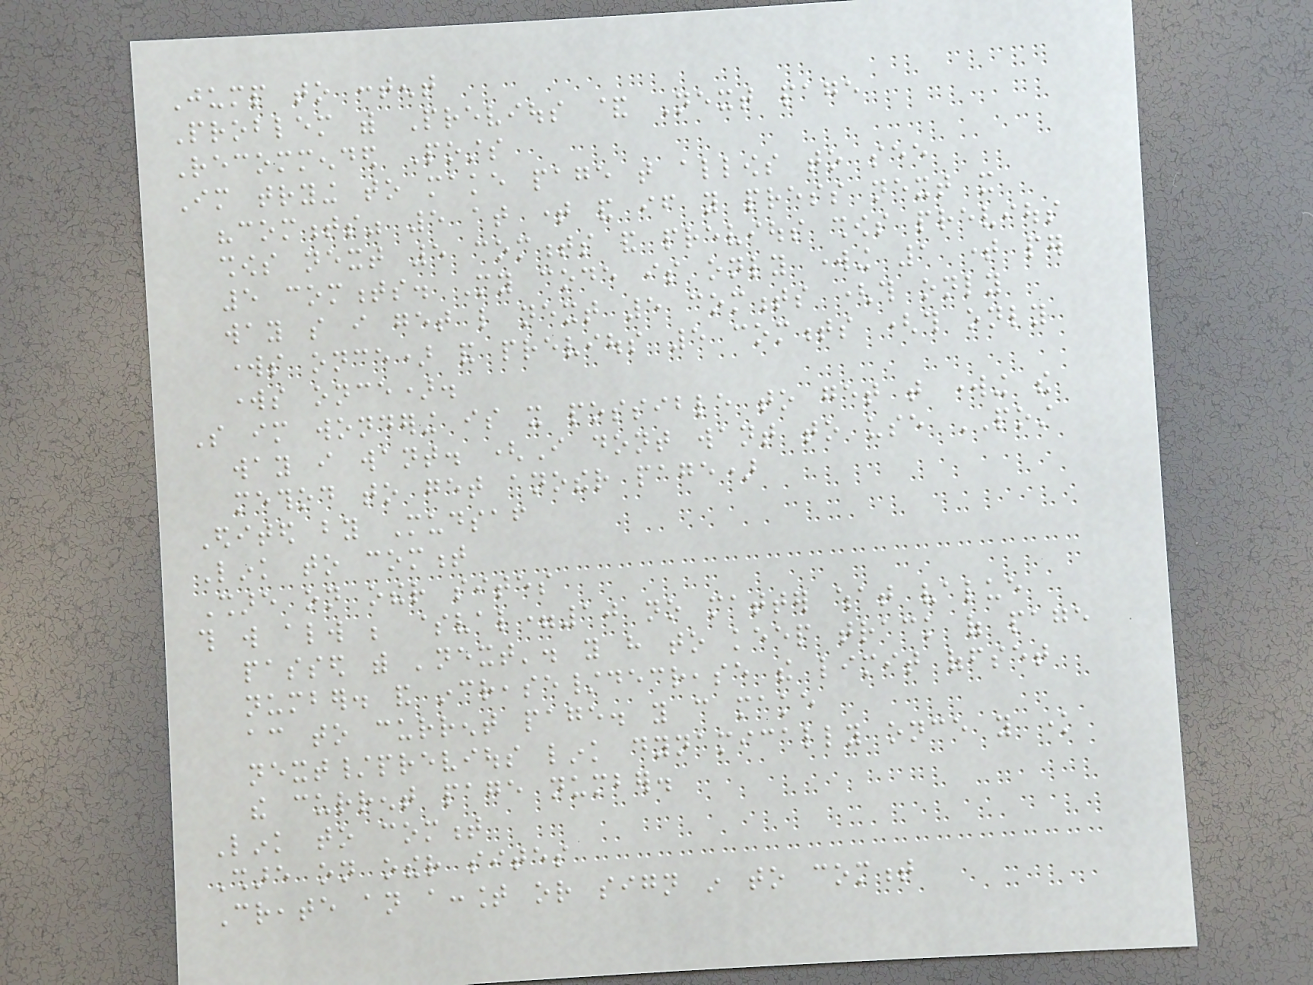Jump to content
Problem with Previous & Next page
Recommended Posts
Im trying to make page that allows to see
"comments" 5 at time and if you press next it
shows next 5 comments and previous shows previous
5 comments. My code is only working 1 time per
way so i get like next 5 comments (this only
works once) and previous 5 comments (this only
works once).
So im wondering is it possible to get that working the
way i want. (I dont want to use POST
method to get another page)
Edited by Mudsaf
Link to comment
Share on other sites
this will always be $val=10 no matter what value
passed with 'next'. you have to keep track of page
number. and increase/decrease the limit offset
according to current page. you can make
next/previous link dynamically once you know
the current page number.
Link to comment
Share on other sites
Create an account or sign in to comment
